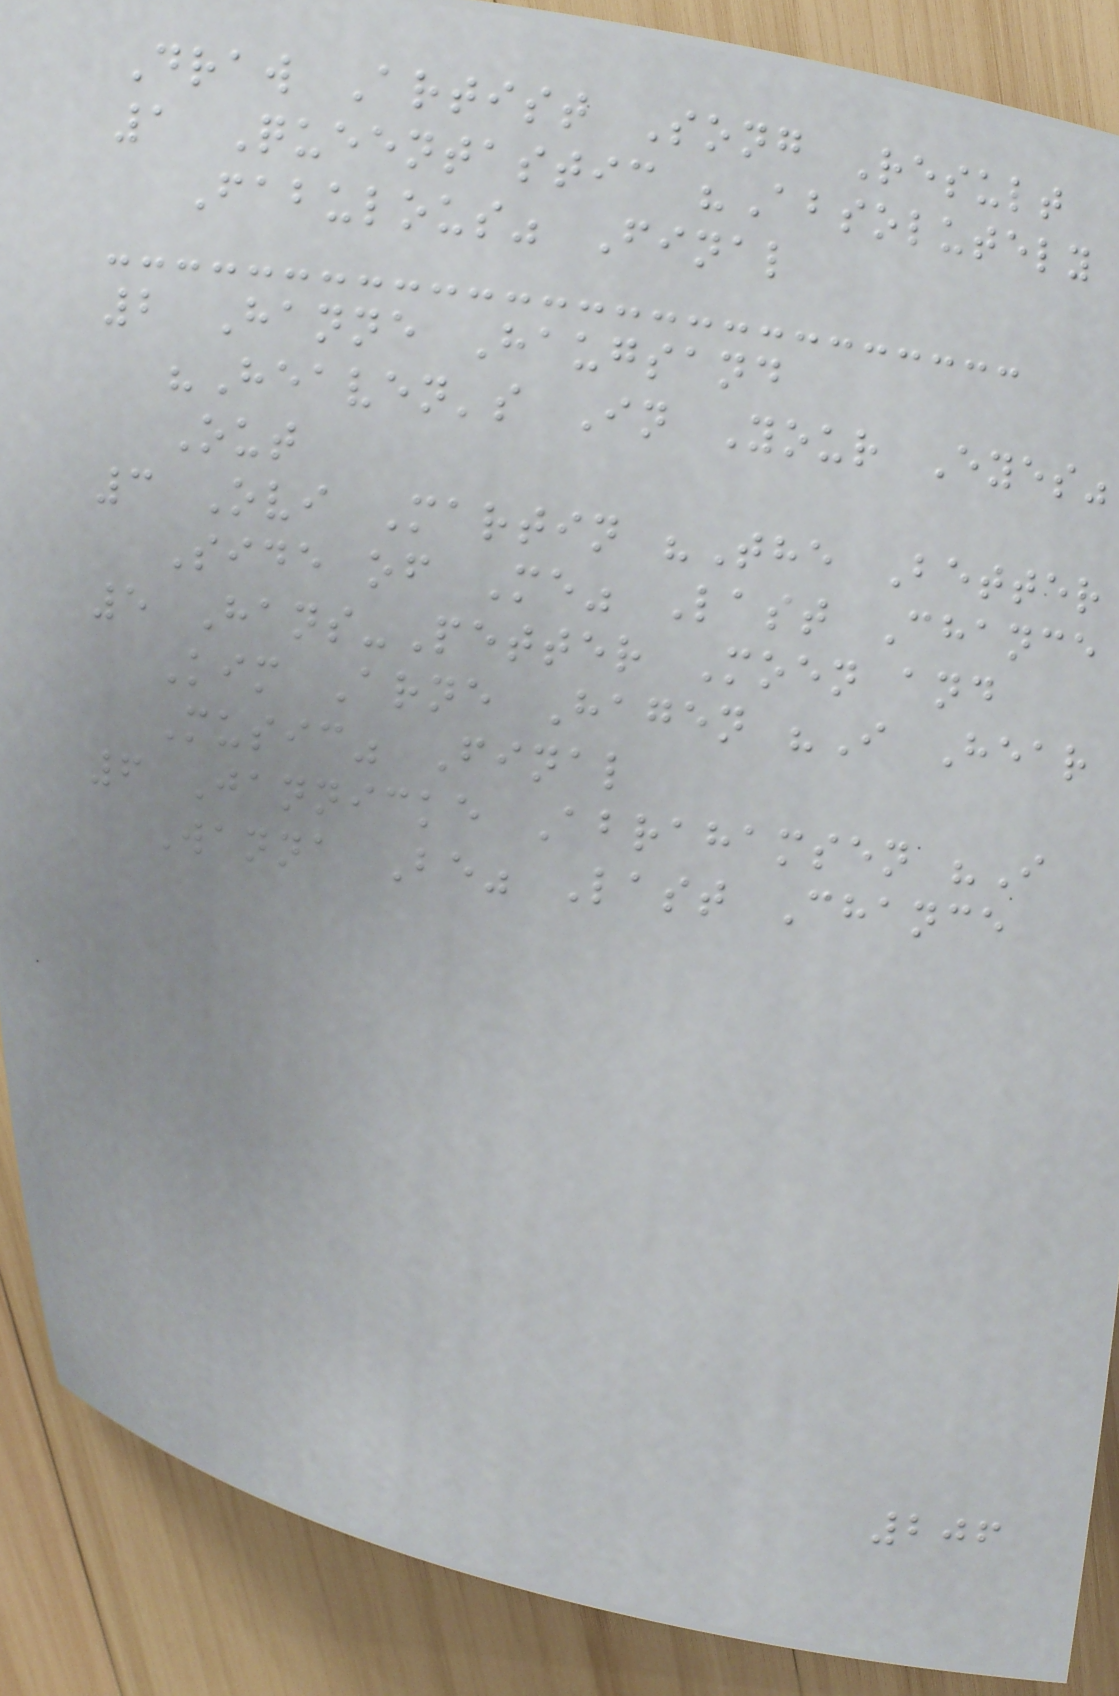Draw Artist Song Result
1 Queentastic "Absolutely
Fabulous" Final
2 Hanne Haugsand
"Heaven's In Your Eyes"
Out
3 Ovi Martin "The Better
Side of Me" Last Chance
5 Hans-Petter Moen and
Kim Arne Hagen "I Hear
Music" Final
6 Jannicke Abrahamsen "I
Wanna Be" Last Chance
206
